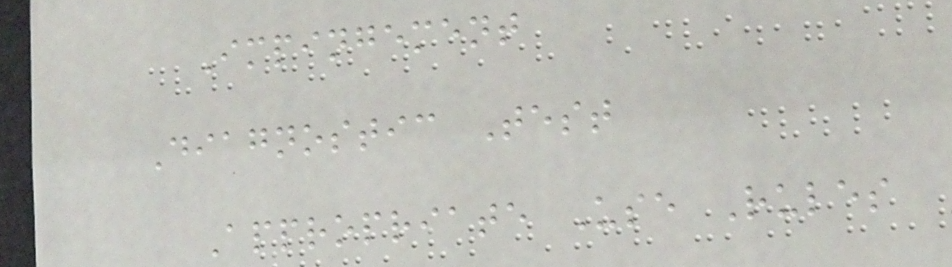Impingement
Diagnostic Test
Appropriate Use Rules
